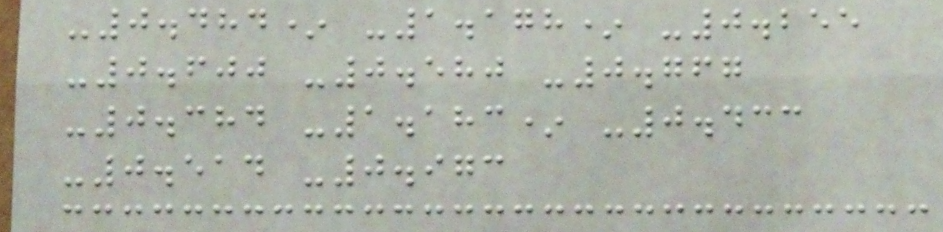-0.484* -1.178* -0.255
-0.600 -0.580 -0.767
-0.384 -1.183* -0.433
-0.514 -0.973
